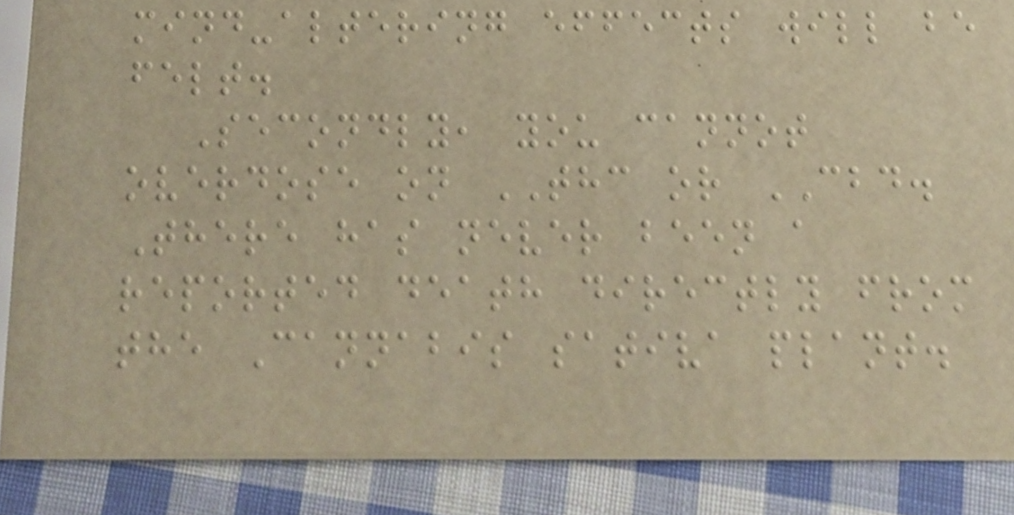mind-altering effects will be
felt.
Secondly, you cannot
overdose on THC or CBD.
There has never been a
reported death directly from
the Cannabis sativa plant.
